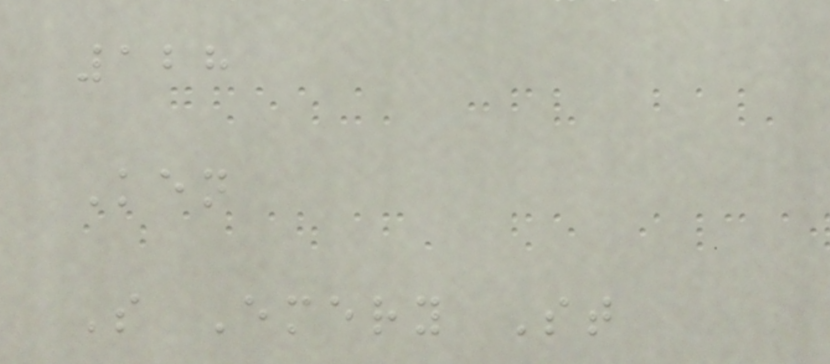128
Ken
S Emery St
